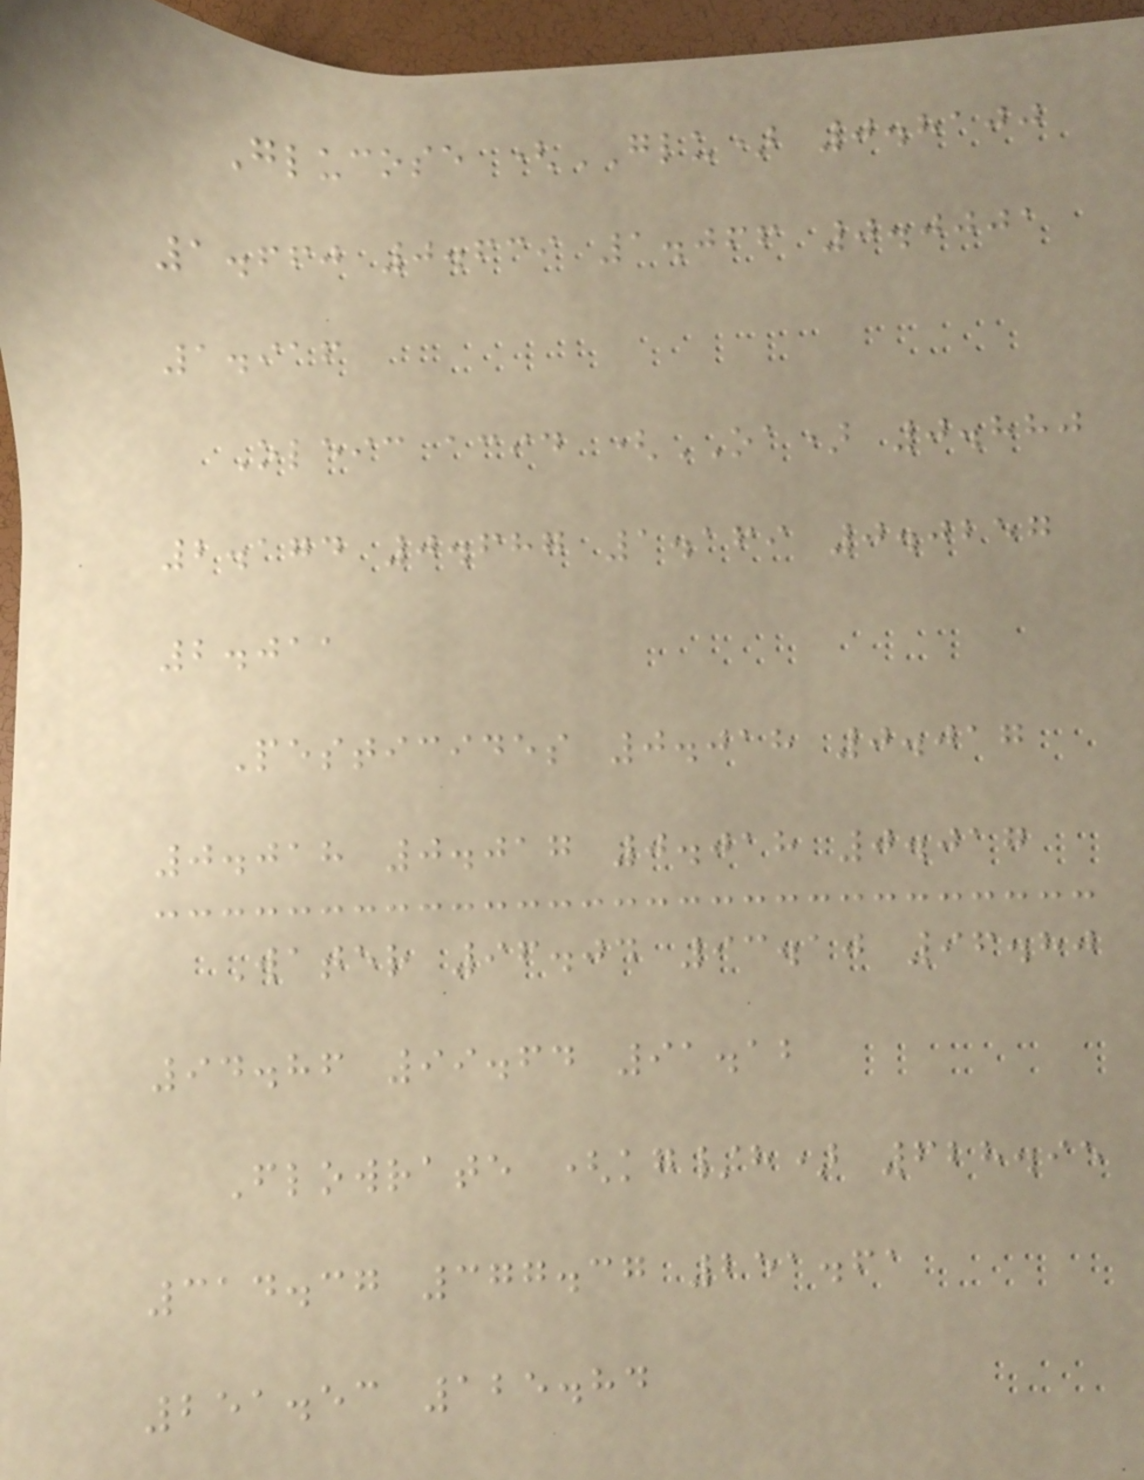Glucose (GLU) 0.8100
1.660 0.639 1.066 0.0001
1.916
Oleic acid (OA) 0.880
2.174 0.687 1.169 0.0257
2.011
Pesticides 0.018 0.017
0.018 0.017 0.018 0.017
Water 96.04 93.10 96.80
94.86 99.64 91.12
Flowrate (kg/h) 628.95
314.37 377.37 251.61
251.53 125.84
